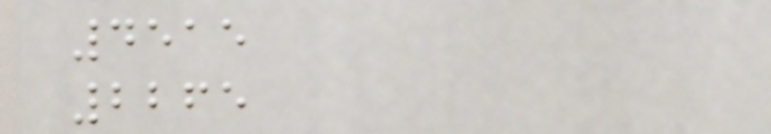4515
2265
